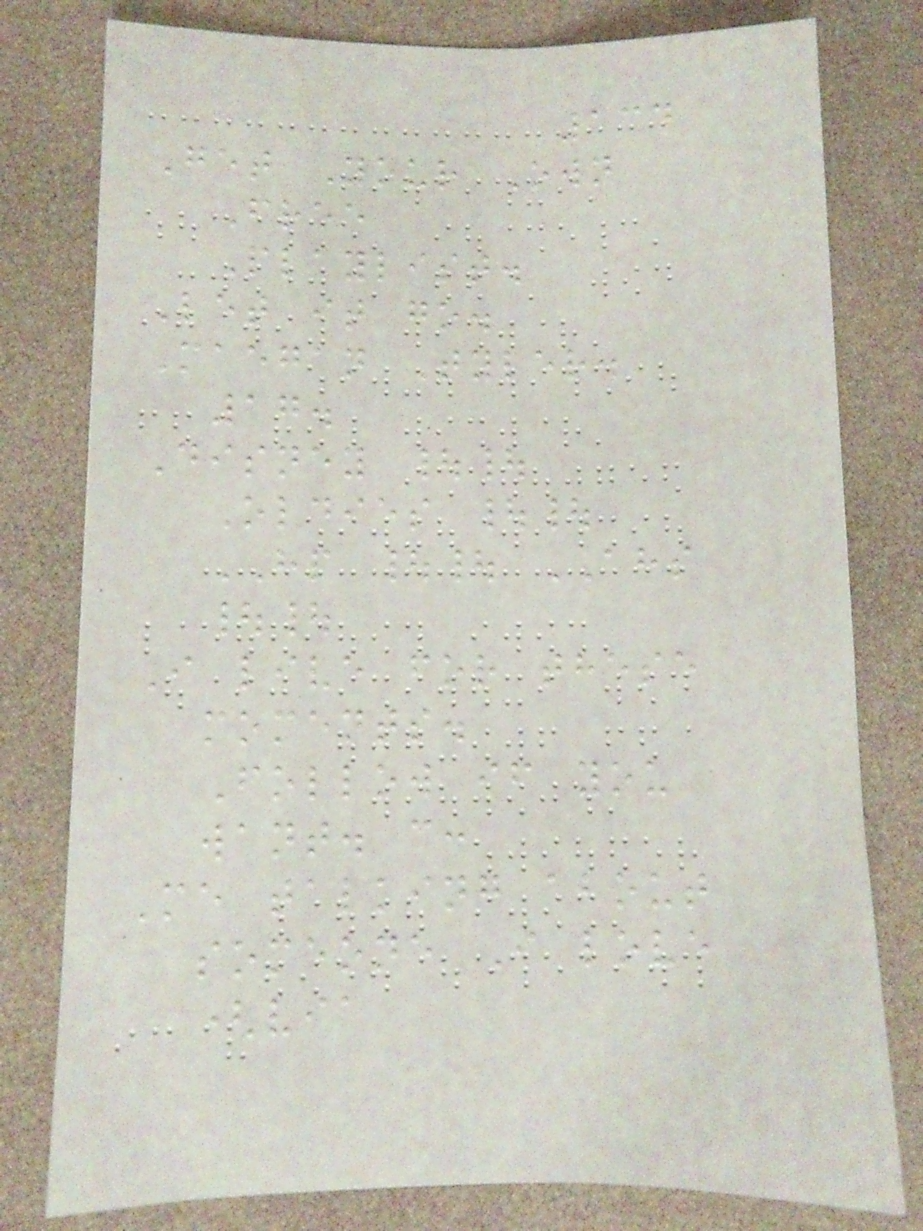134
Get Your Own
Free
Playlist.
Let it go.
Maegan Tyler.
17.
Disney ||
Oldies ||
HP || AHS
||
I live for these
moments.
Follow if you
want. c:
Me talking about
someone I love
(via
